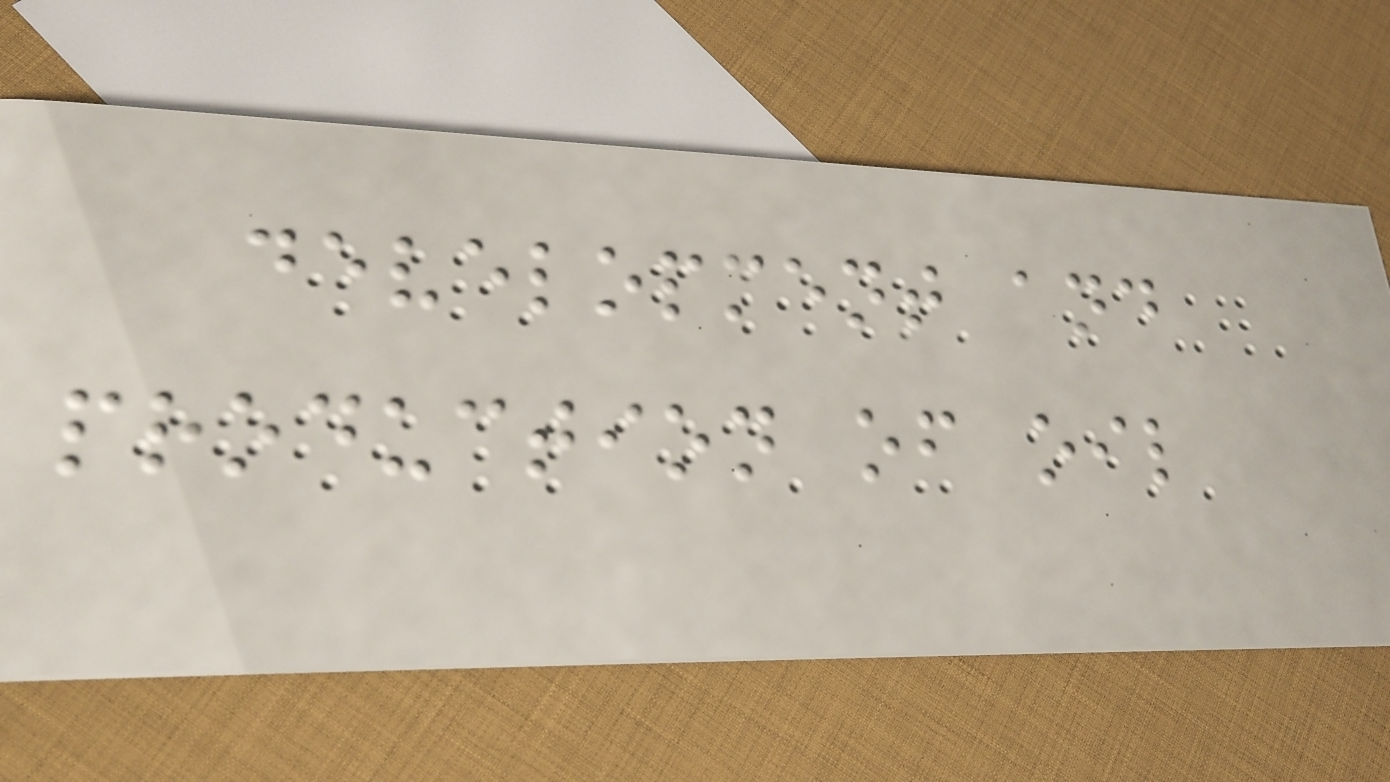development and
production of oil
